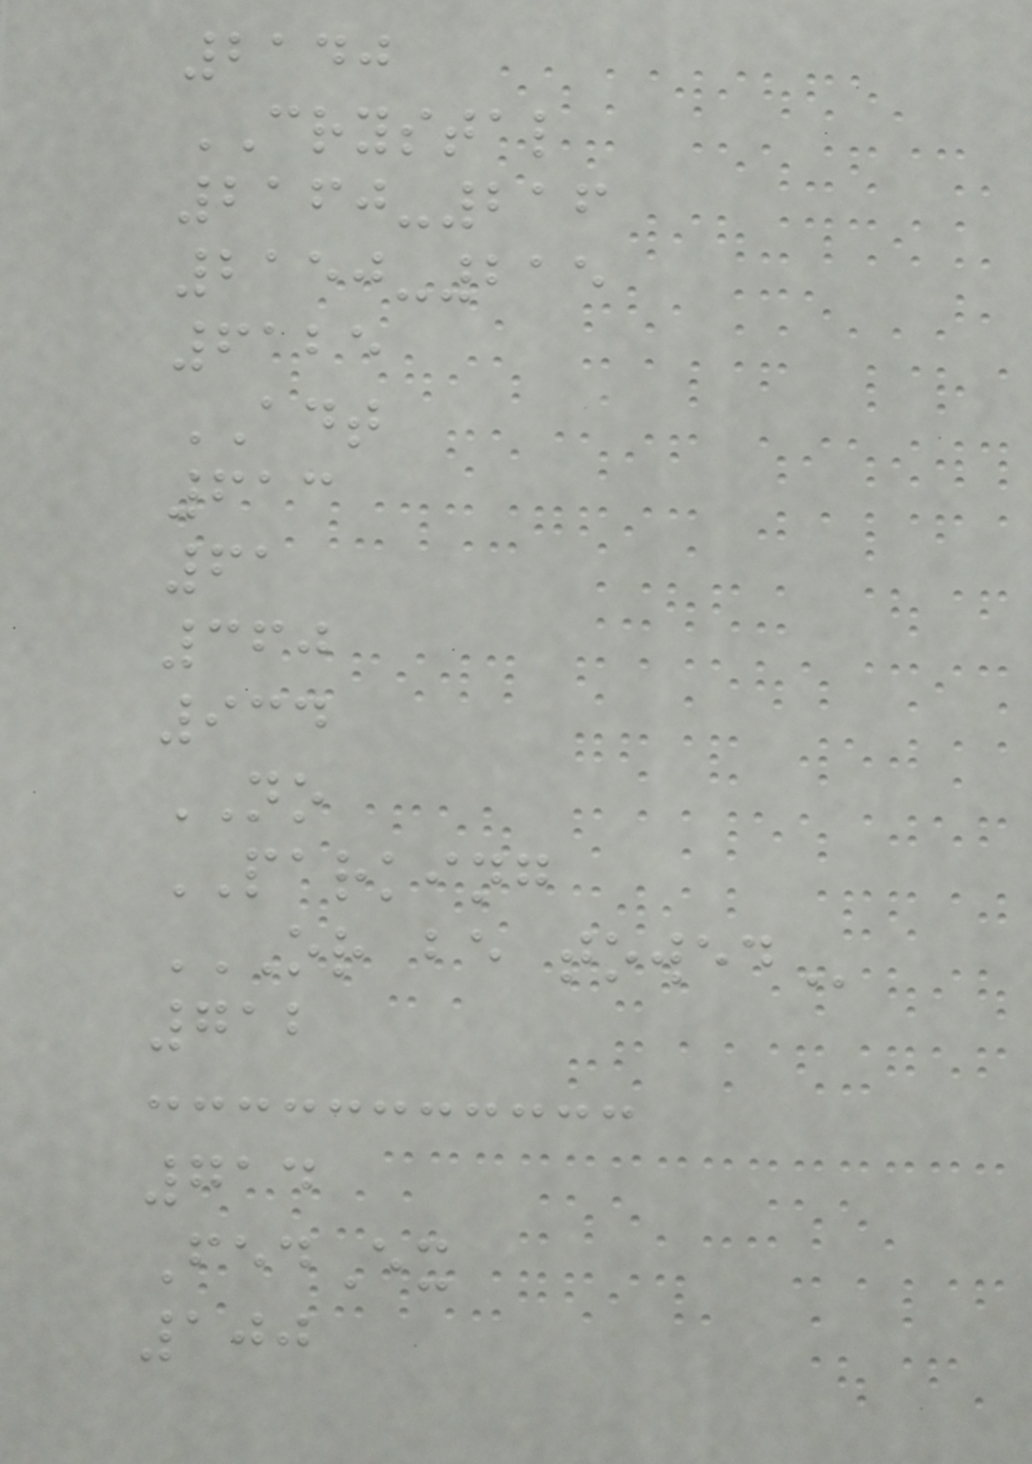2140
CRYSTAL
2160-216
2150-215
6125
ADT
613
61
360
934
NO
PARKING
OR BE TOWED
712
714
FedEx
100
